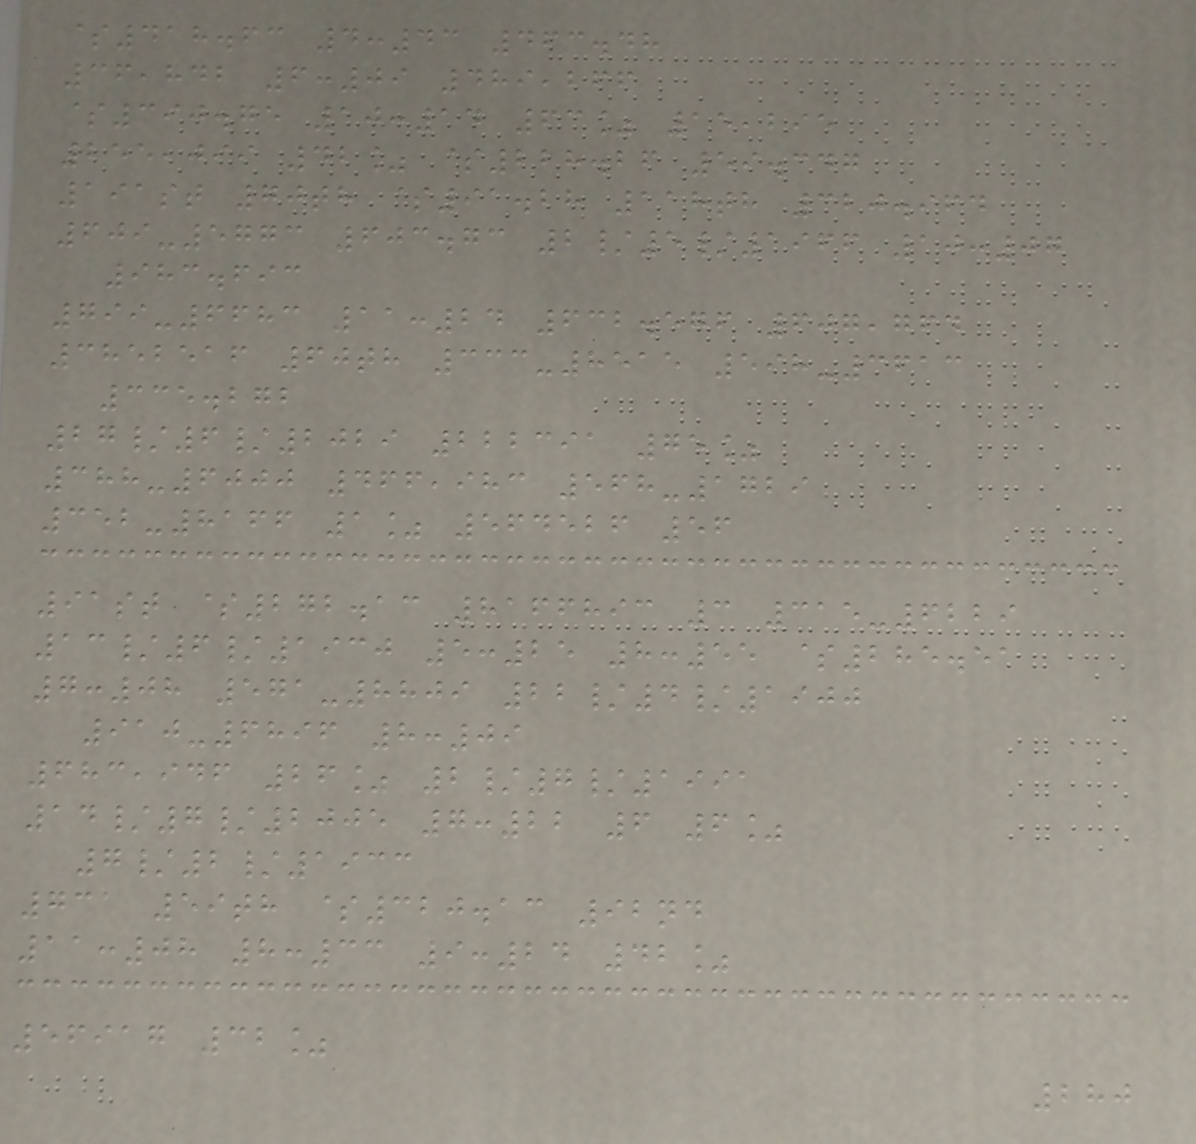$418.63 4:43 463.48
36,842 6:09 489,266
$390.75 10:14 63% 15,295
255,099 42% $228.26 59.347
191st 70th $91.28 118th 320.964
609-5773 603.73 2/5/1966 10:07
983.693
799-6683 11:24 632.576 607,764
3852516 60th 333-8515 598-3613
335.272
27/6/2029 222391 75%
388-6000 466,983 568-1729
352-8166 1% 564526 56
91st $272.13 8166893 3 315-6229
13/6/1930 5:25 8:55 $285.51
7:08 571-8809 22/4/1900
910-6896 8:09
683,946 26% 2/7/1991
14/7/2005 7:22 6 6%
7/2/1933
731 59th $320.13 92nd
11:08 8:33 9:24 42%
56917 32%
280
